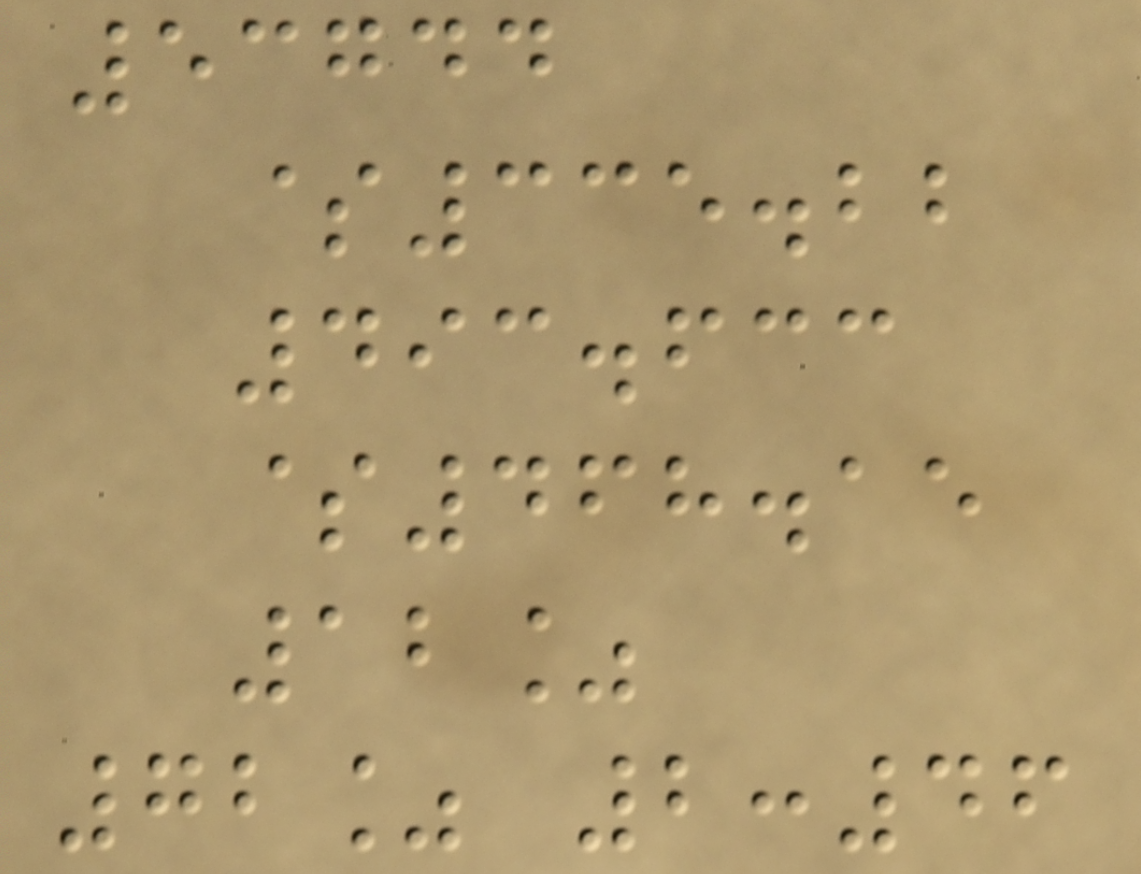53744
$335.22
493.633
$468.15
12%
72% 2:46
